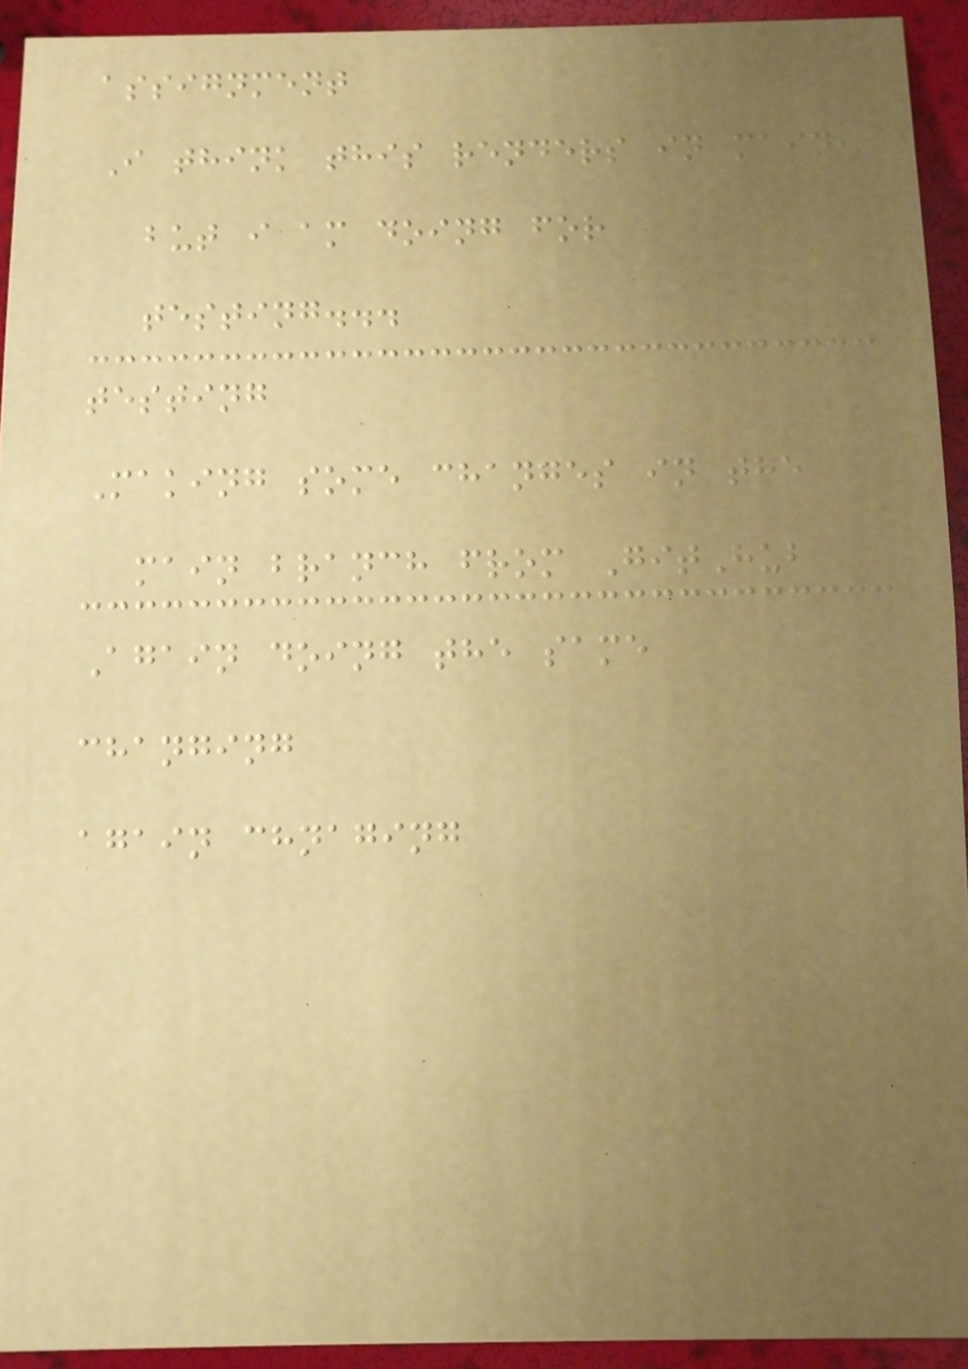assignment
I think this renders in main,
but i am doing for
testing...
testing
Making some changes in the
main branch from GitHub
Again doing the same
changing
again chnaging
